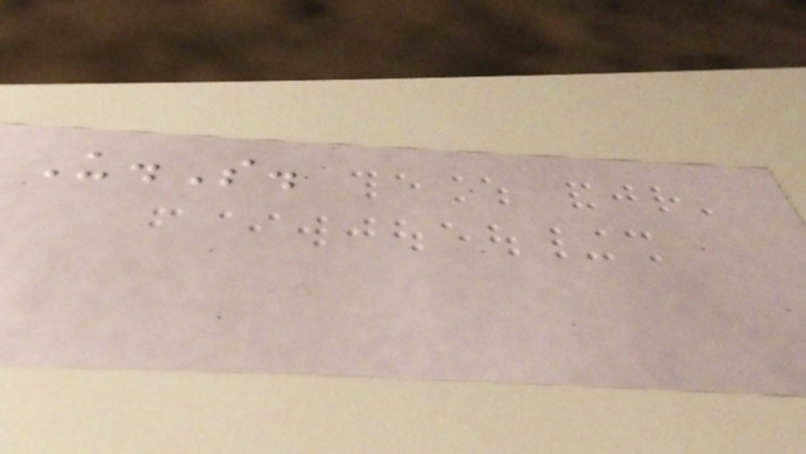U.S.
